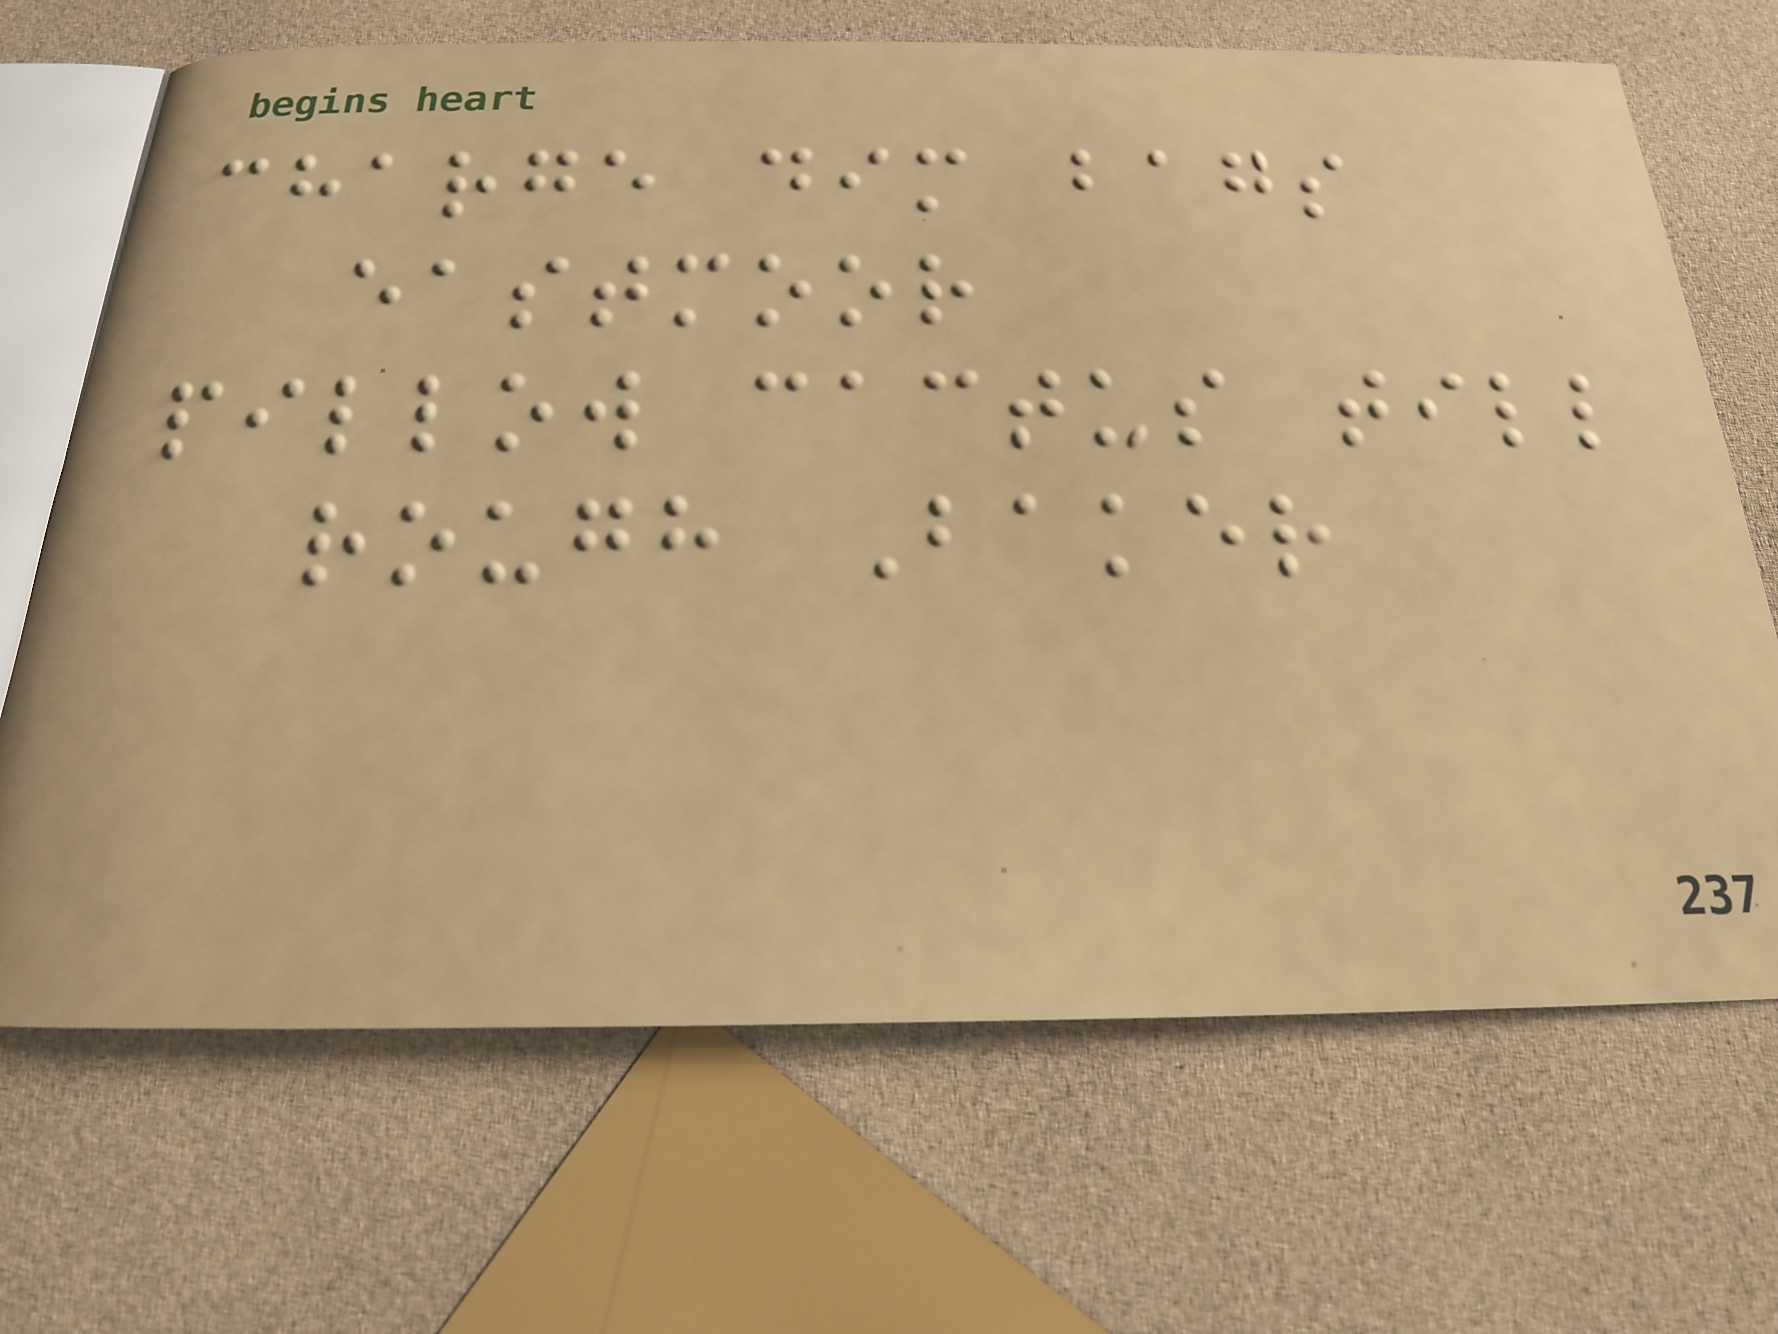charge dim bags
eastmoor
pillow cactus till
rough Baker
